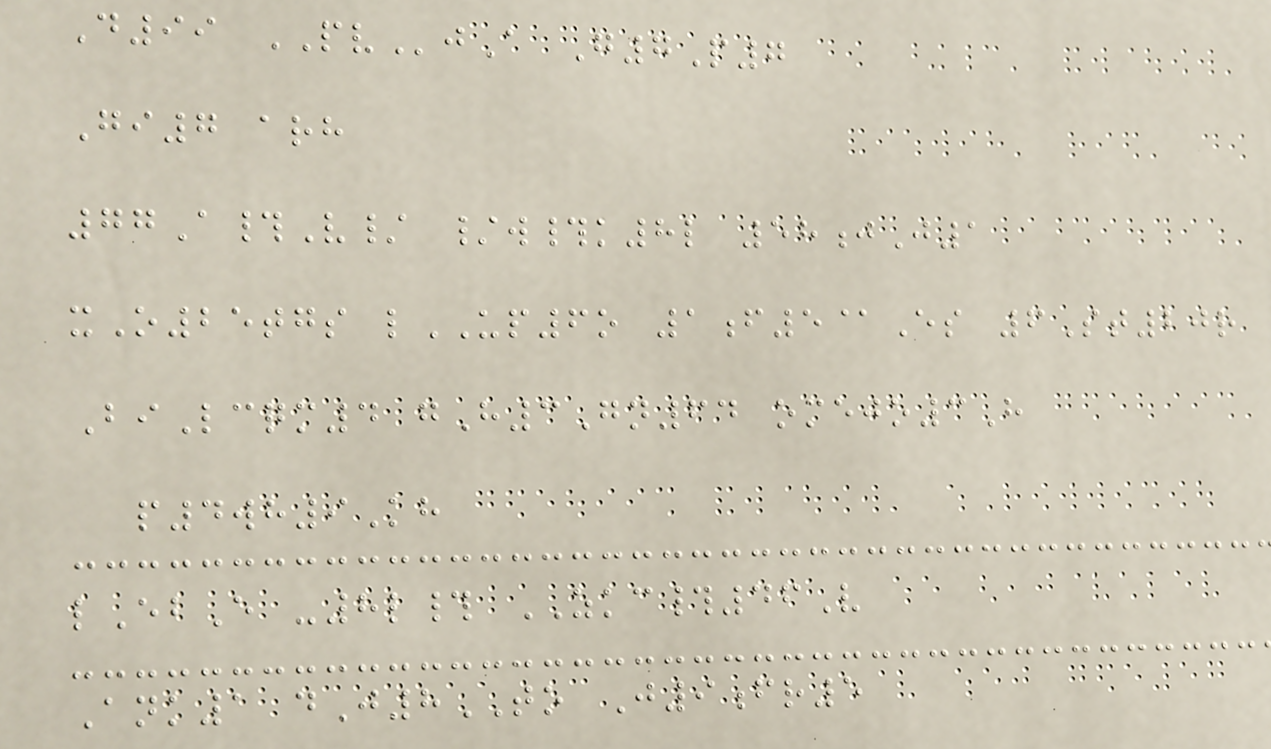D99 PVjA G7P7
Gi7 arh
77A#V/ /w#k8l 58jJ1
xO25tgs lUP6o 1f5@Es 6St20r
BiLcqm4 gH3Gn64 omejo3H
p4wh9Kh
lEbE -8l# ZKC#46V
Ank1 dJ8TO J9fr5
